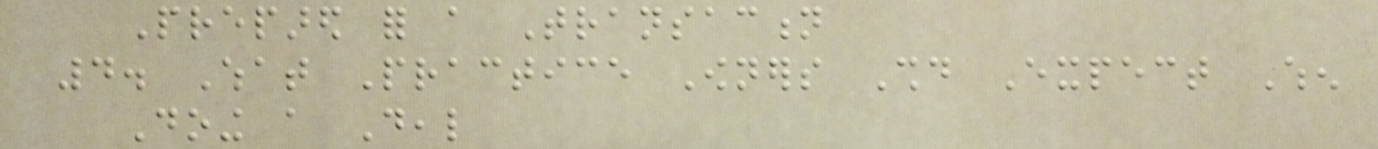Prepared for a Transaction
4. What Practice Owners Should Expect When
Doing a Deal
